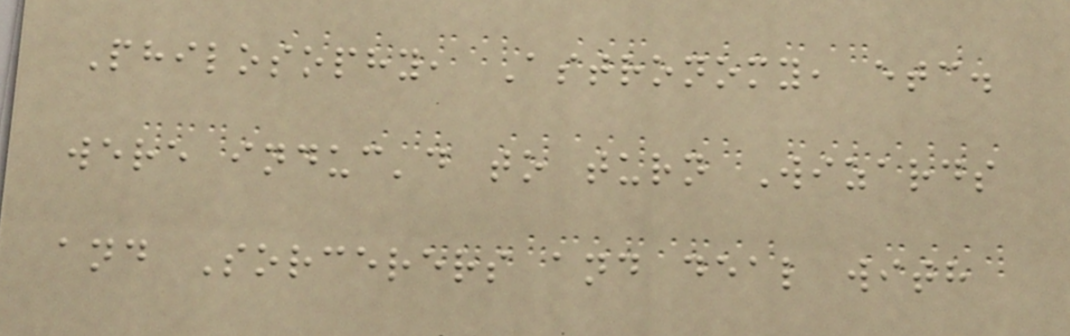Philosophy, Astronomy, etc.
were induc'd to turn Wizards
and Sorcerers and deal with
